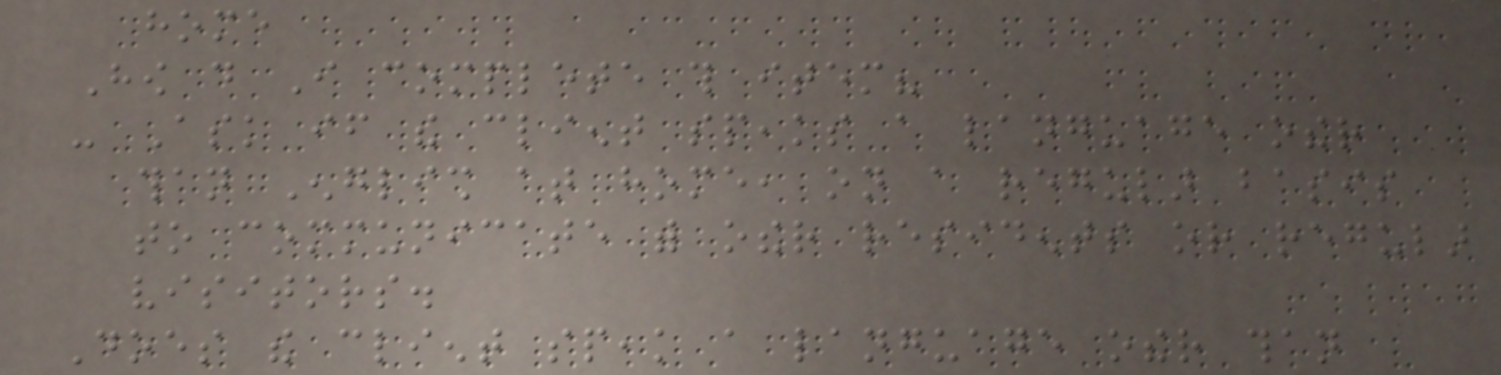home
How do I complete this item?
- Ask if the client speaks a language other
than English at home, on a regular basis
to communicate with other residents or regular
visitors.
Does the client speak a language other than
